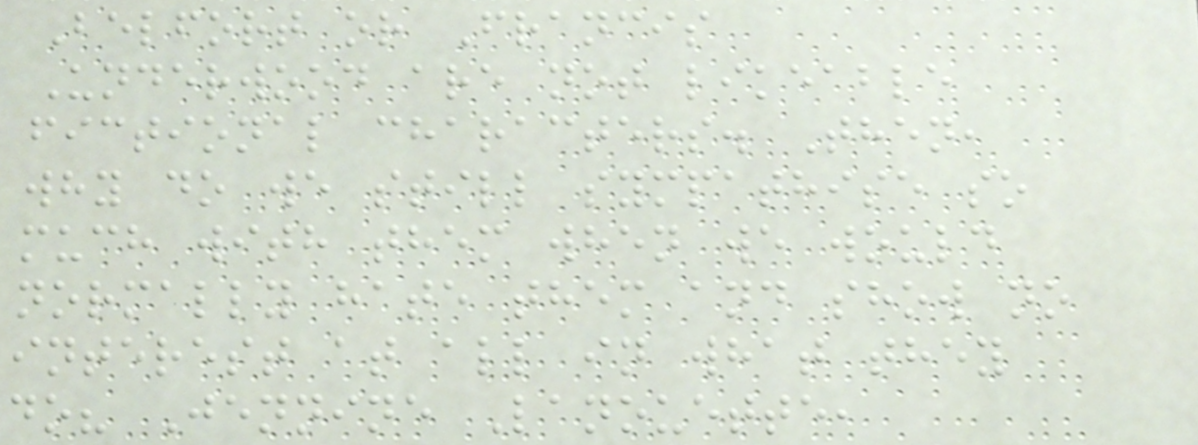Belfort or Francis
Underwood are not likeable
fictional characters. Then,
why do we still sympathise so
much with them when we would
normally hate them and show no
interest at all in what they
do? Jennine Lanouette,
